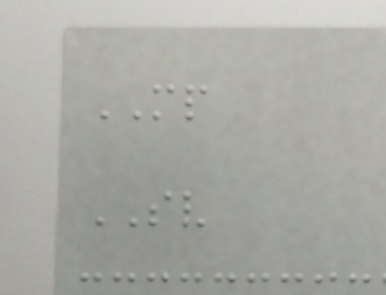MP
SV
